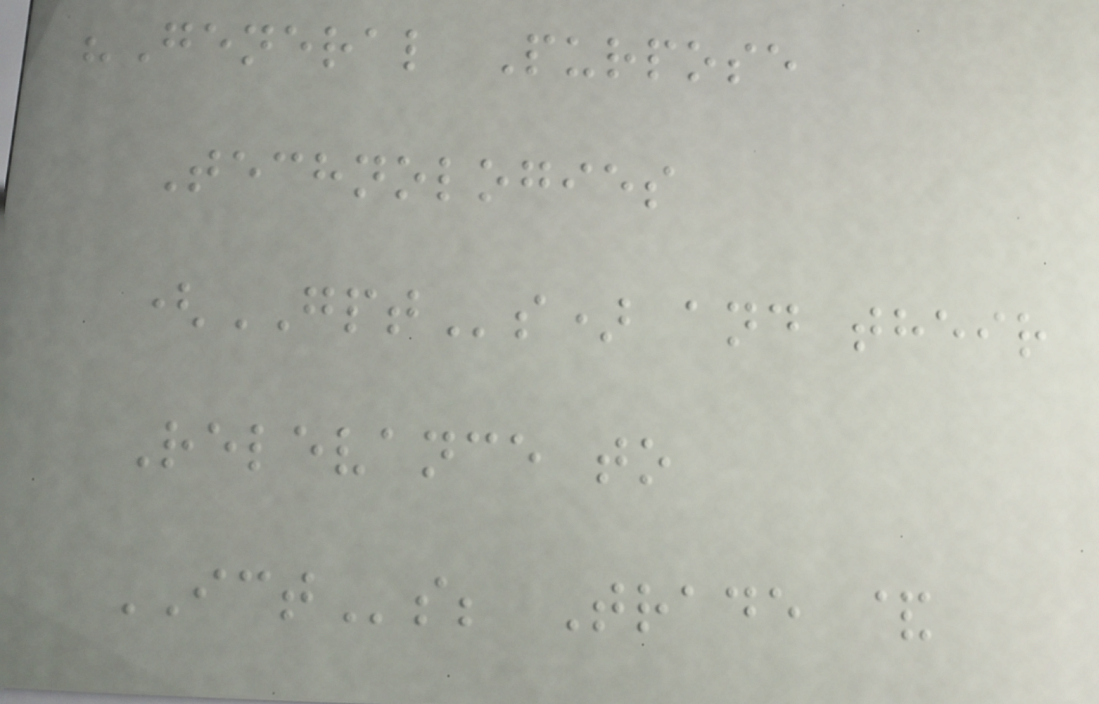"General Purpose
Technologies
(GPTs) and their
Relevance to
ICTs; Trade &
